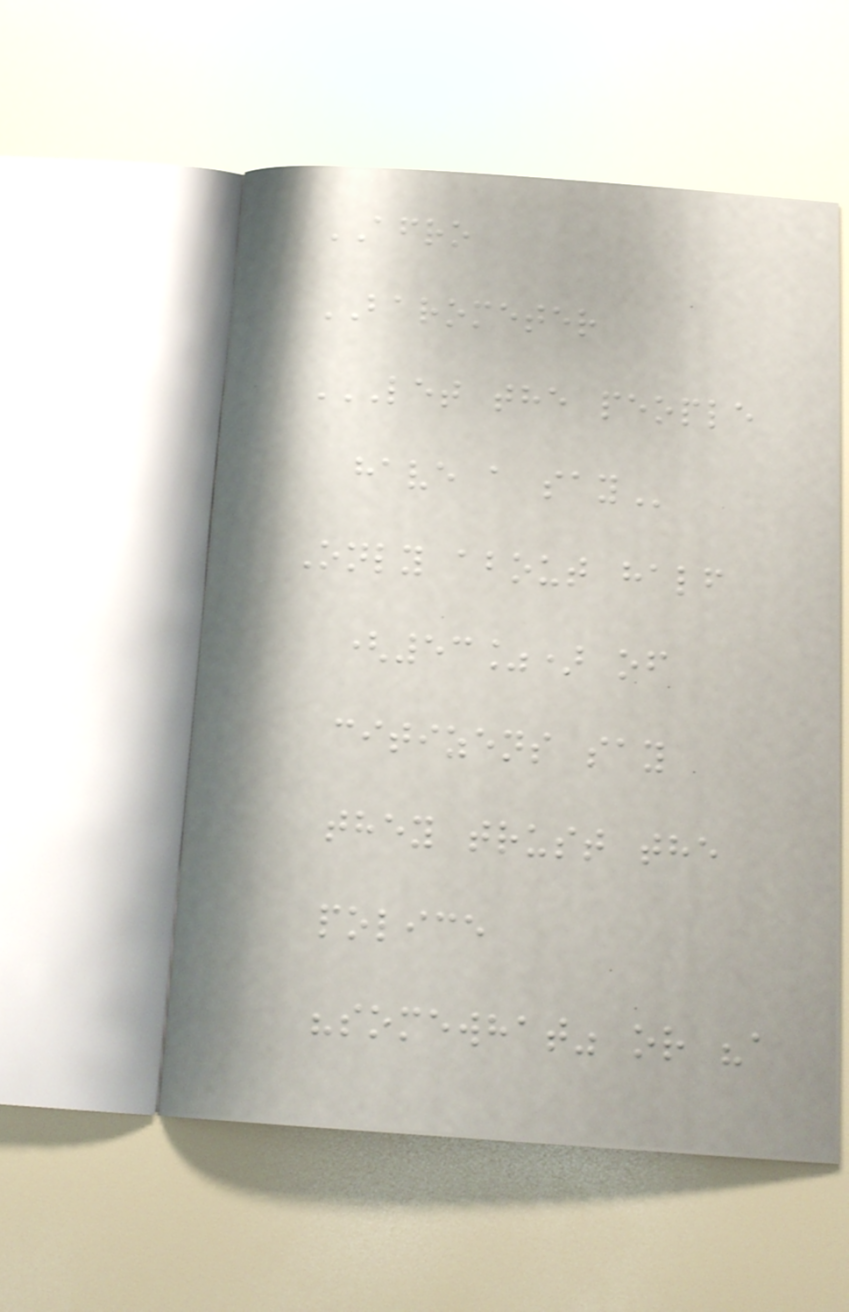AFRO
BAROMETER
LET THE PEOPLE
HAVE A SAY
Only about half
(53%) of
citizens say
they trust the
police
"somewhat" or "a
